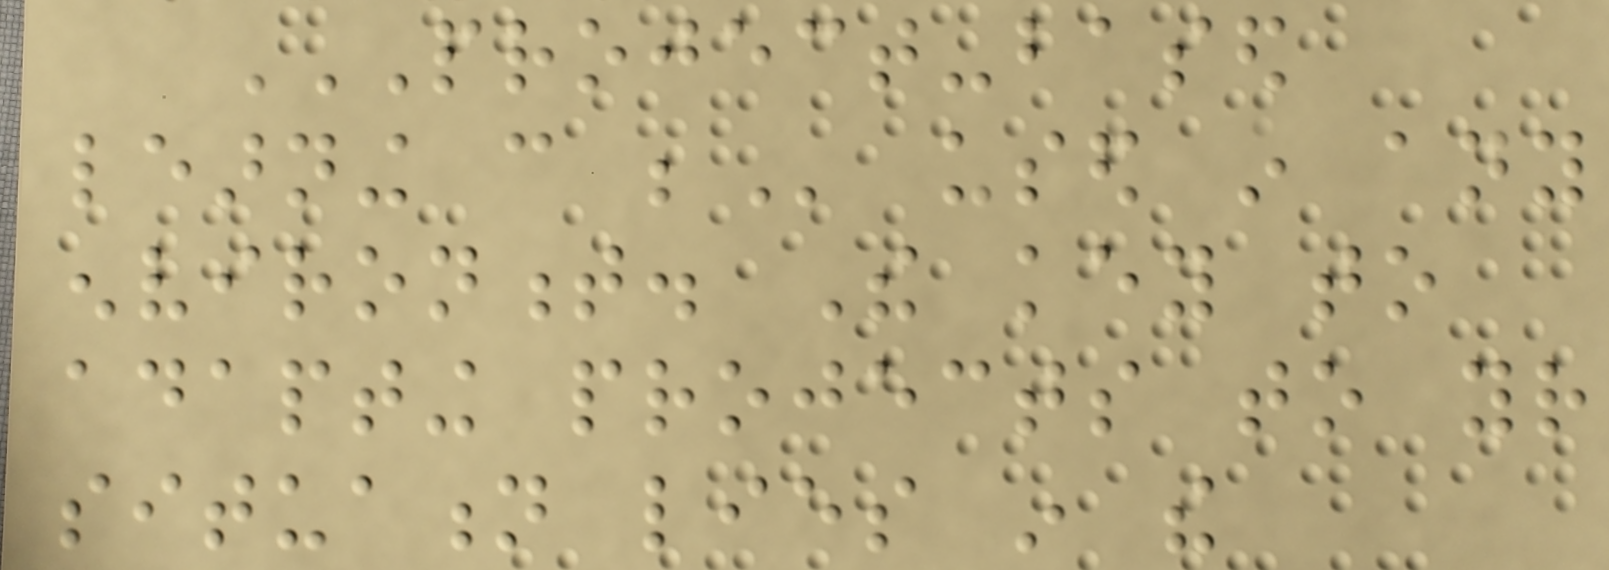PROJECT-BASED
LEARNING CAN BE used in any
environment. The key to
adapting projects to your
situation lies in the
